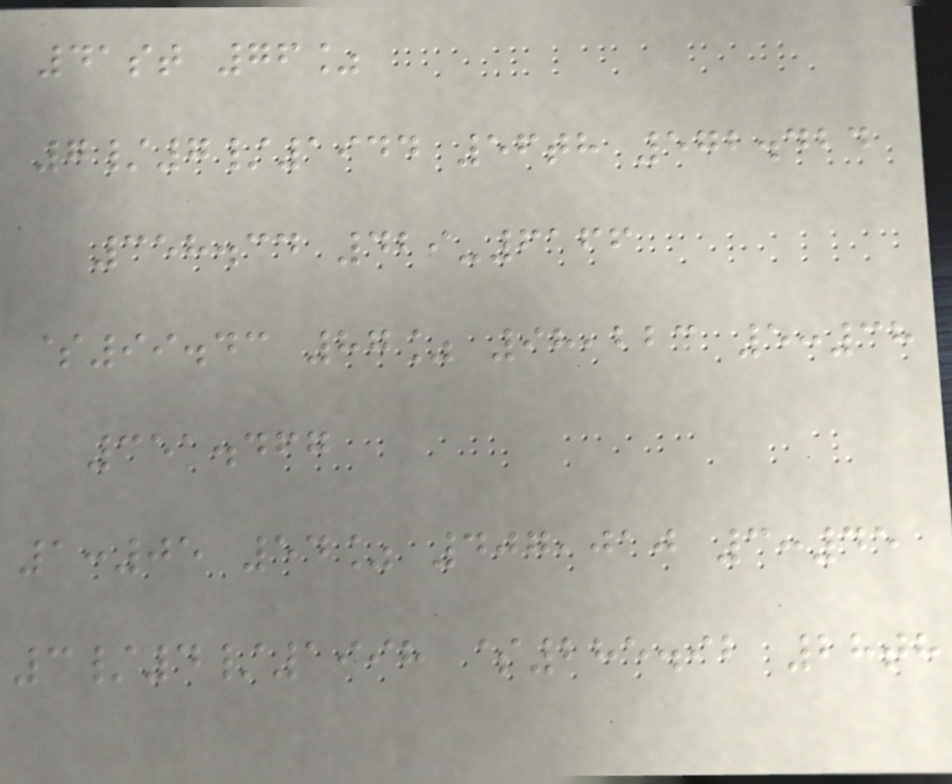41st 76%
7/7/1944 56th 572.424
358.34 429-6166
$99.43 87% 98,223 5:38
351.467
1:05 54% 407,010 3:45
3/4/1998 $285.92 28th
